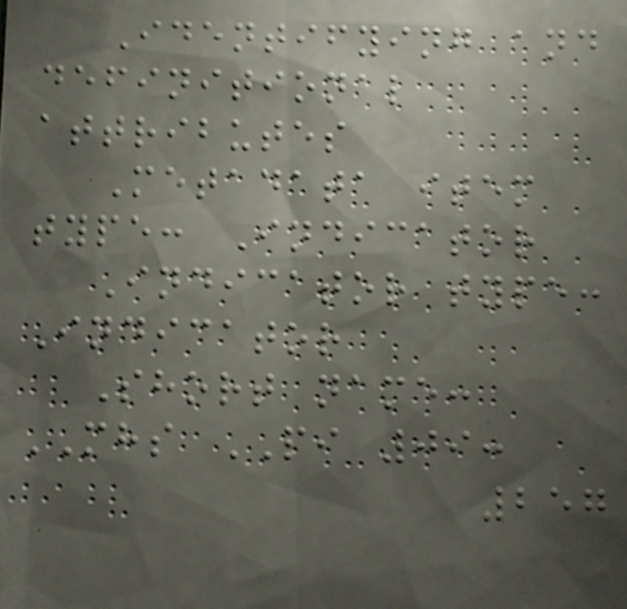Identifying and
definitional
attributes
Metadata item
type: Indicator
Indicator type:
Indicator
Short name:
MHS PI 09:
257
